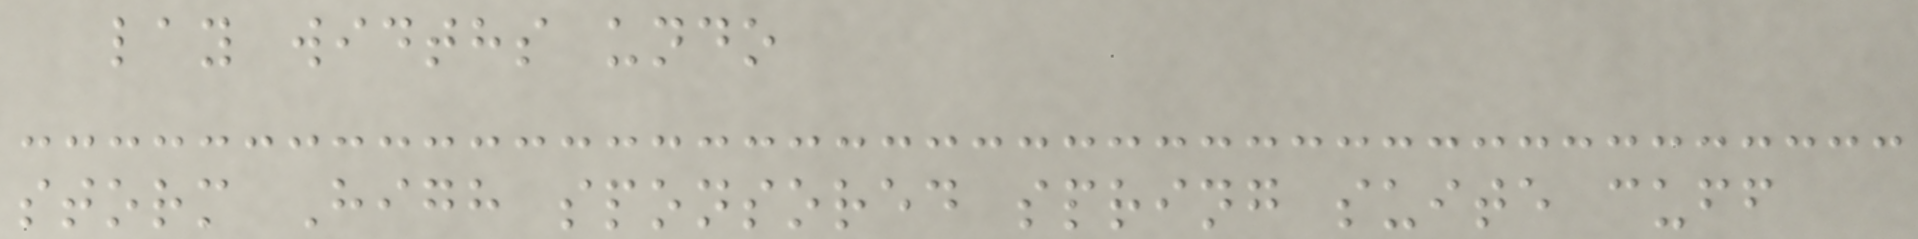lay widths undo
storm High sponsored spring suite cuff
